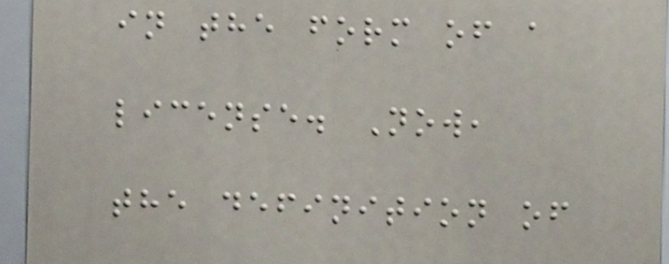in the form of a
license. Now,
the definition of
